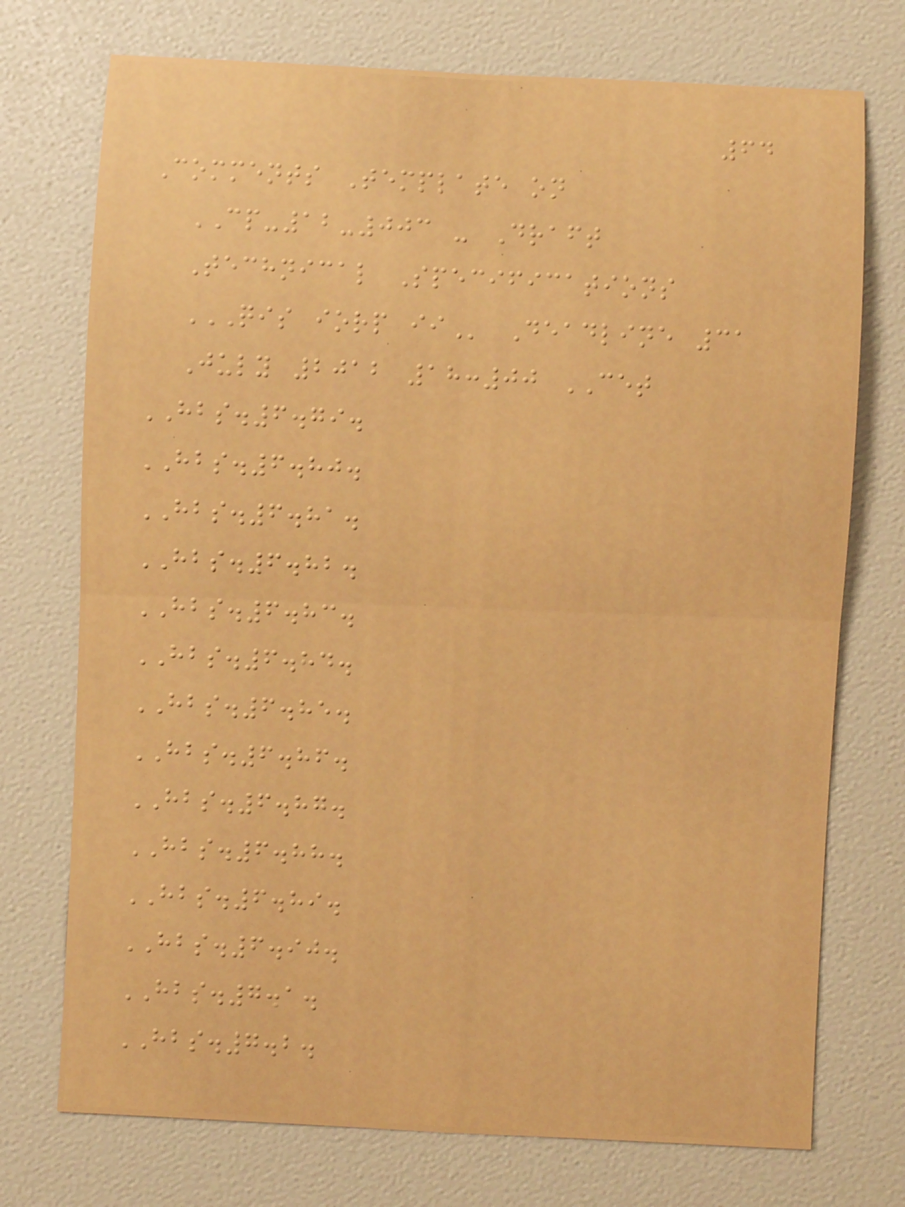64
Comments Template on
CP-12-003 - Draft
Technical Specifications
QIS IORP II Deadline 31
July 2012 18:00 CET
HBS.6.79.
HBS.6.80.
HBS.6.81.
HBS.6.82.
HBS.6.83.
HBS.6.84.
HBS.6.85.
HBS.6.86.
HBS.6.87.
HBS.6.88.
HBS.6.89.
HBS.6.90.
HBS.7.1.
HBS.7.2.
